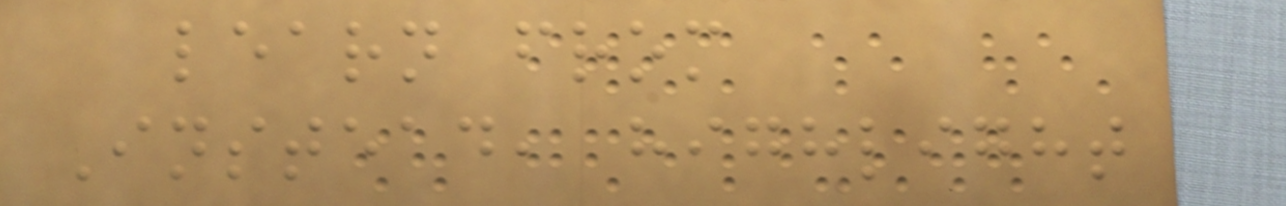learn from
Instead, highlight
